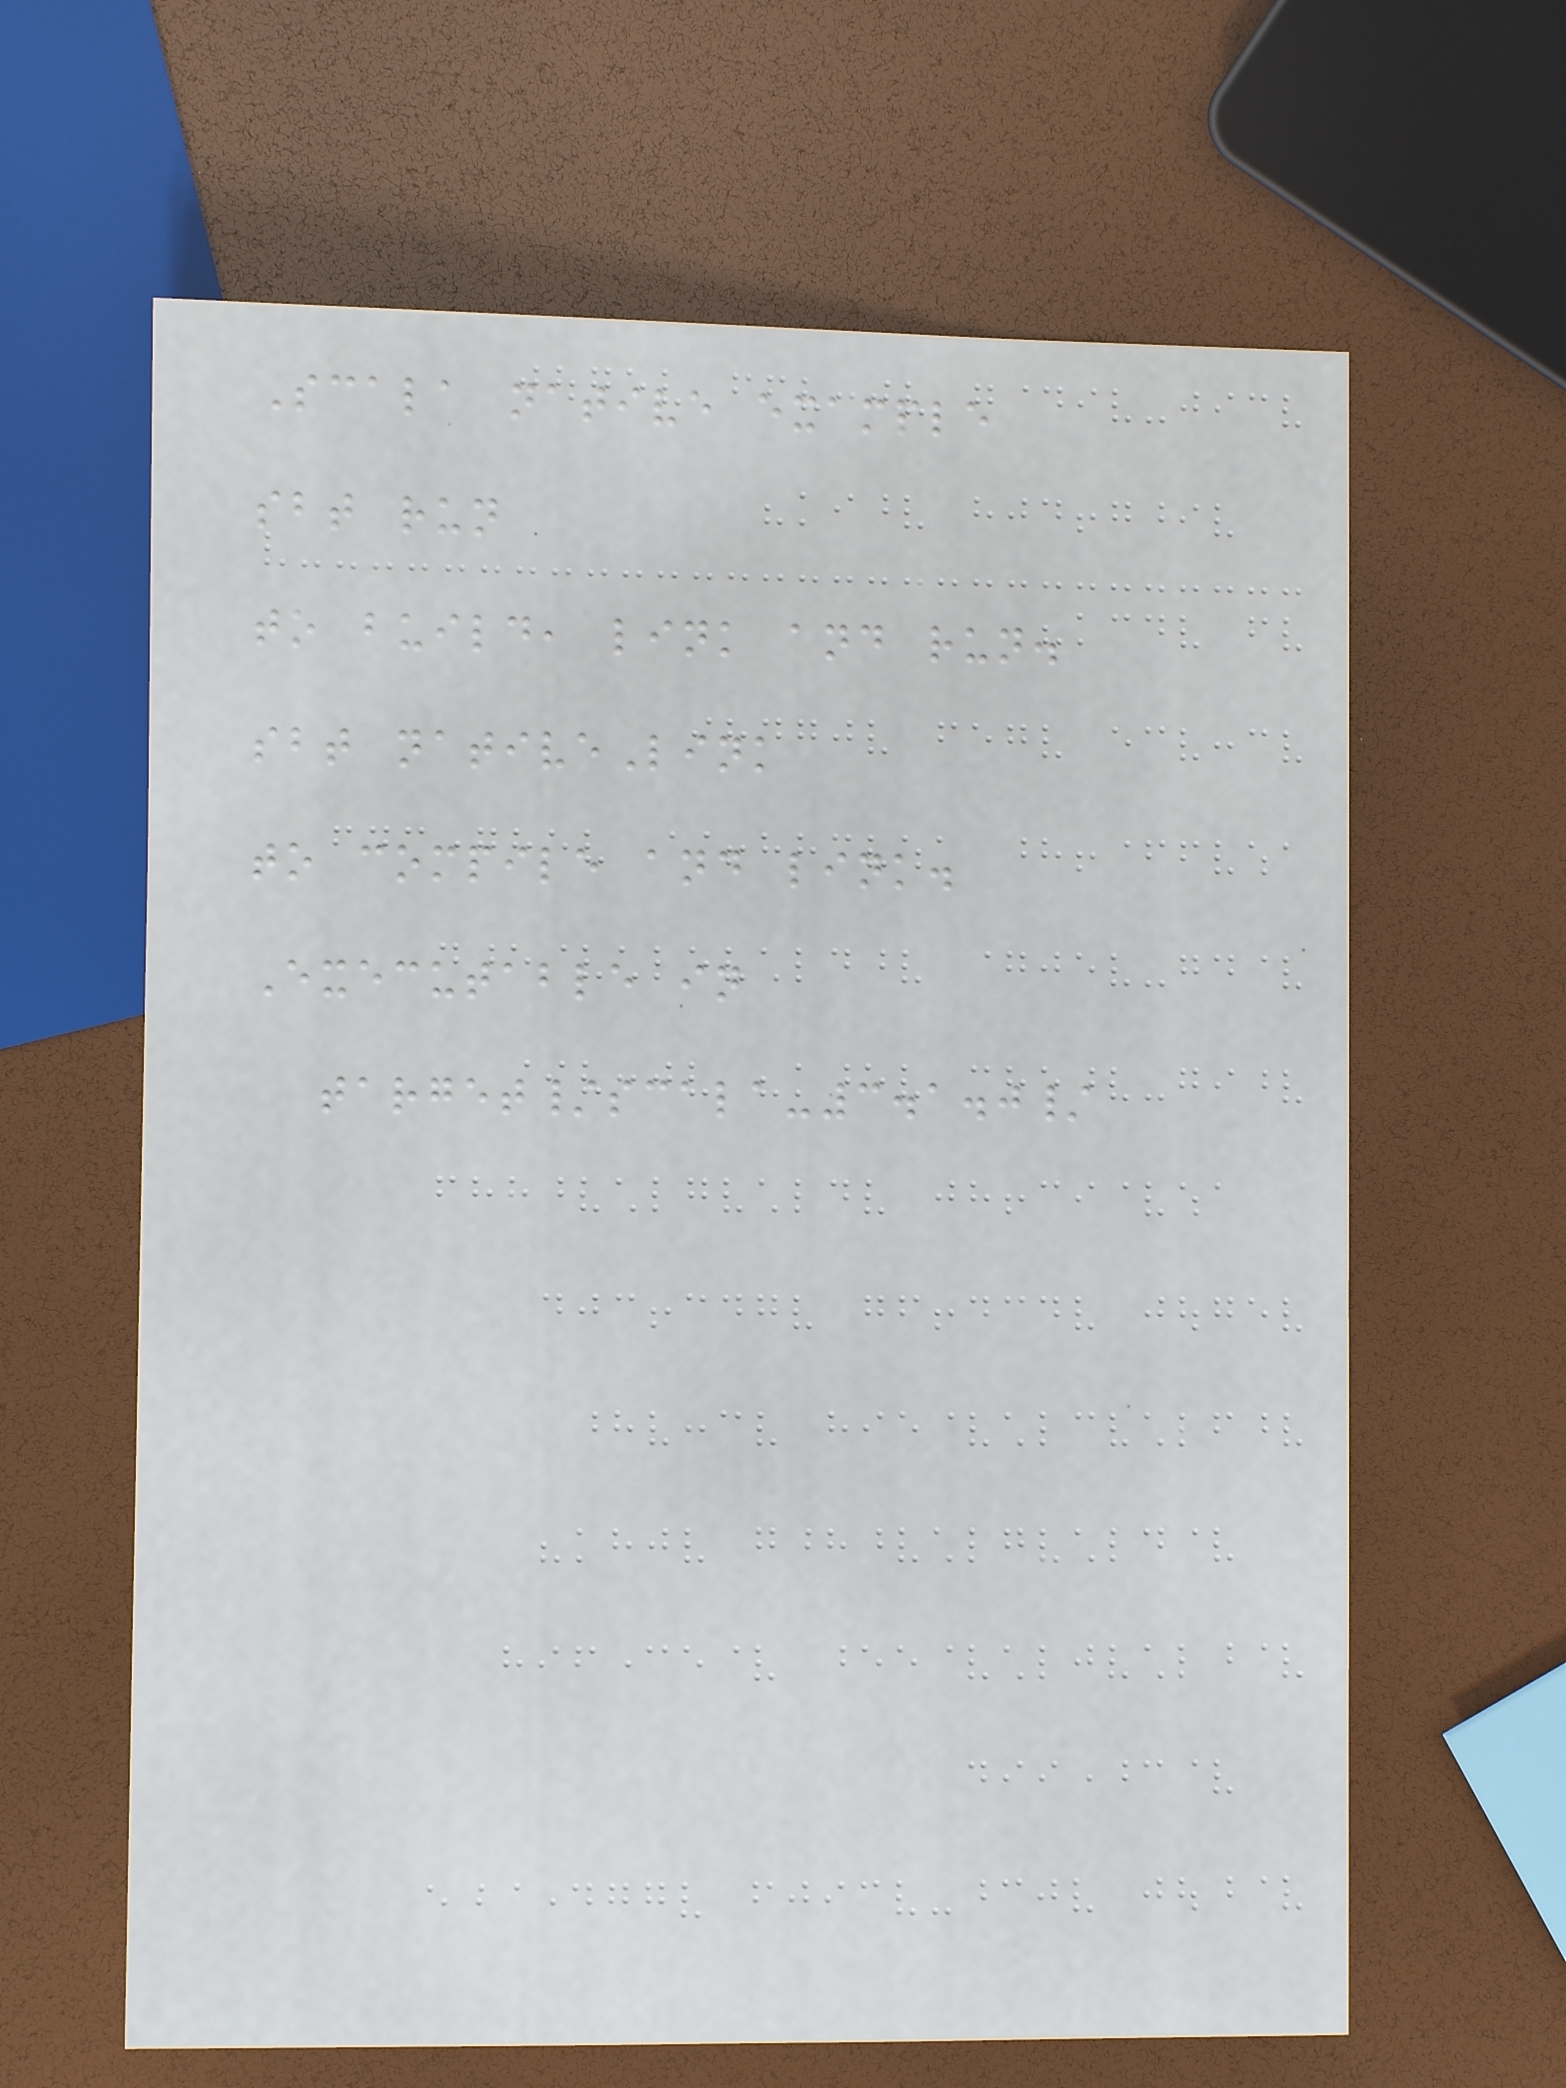Scala native example
sbt run
to build, link and run.
sbt nativeLink
to compile and link.
Executable in
target/scala-3.1.0/
